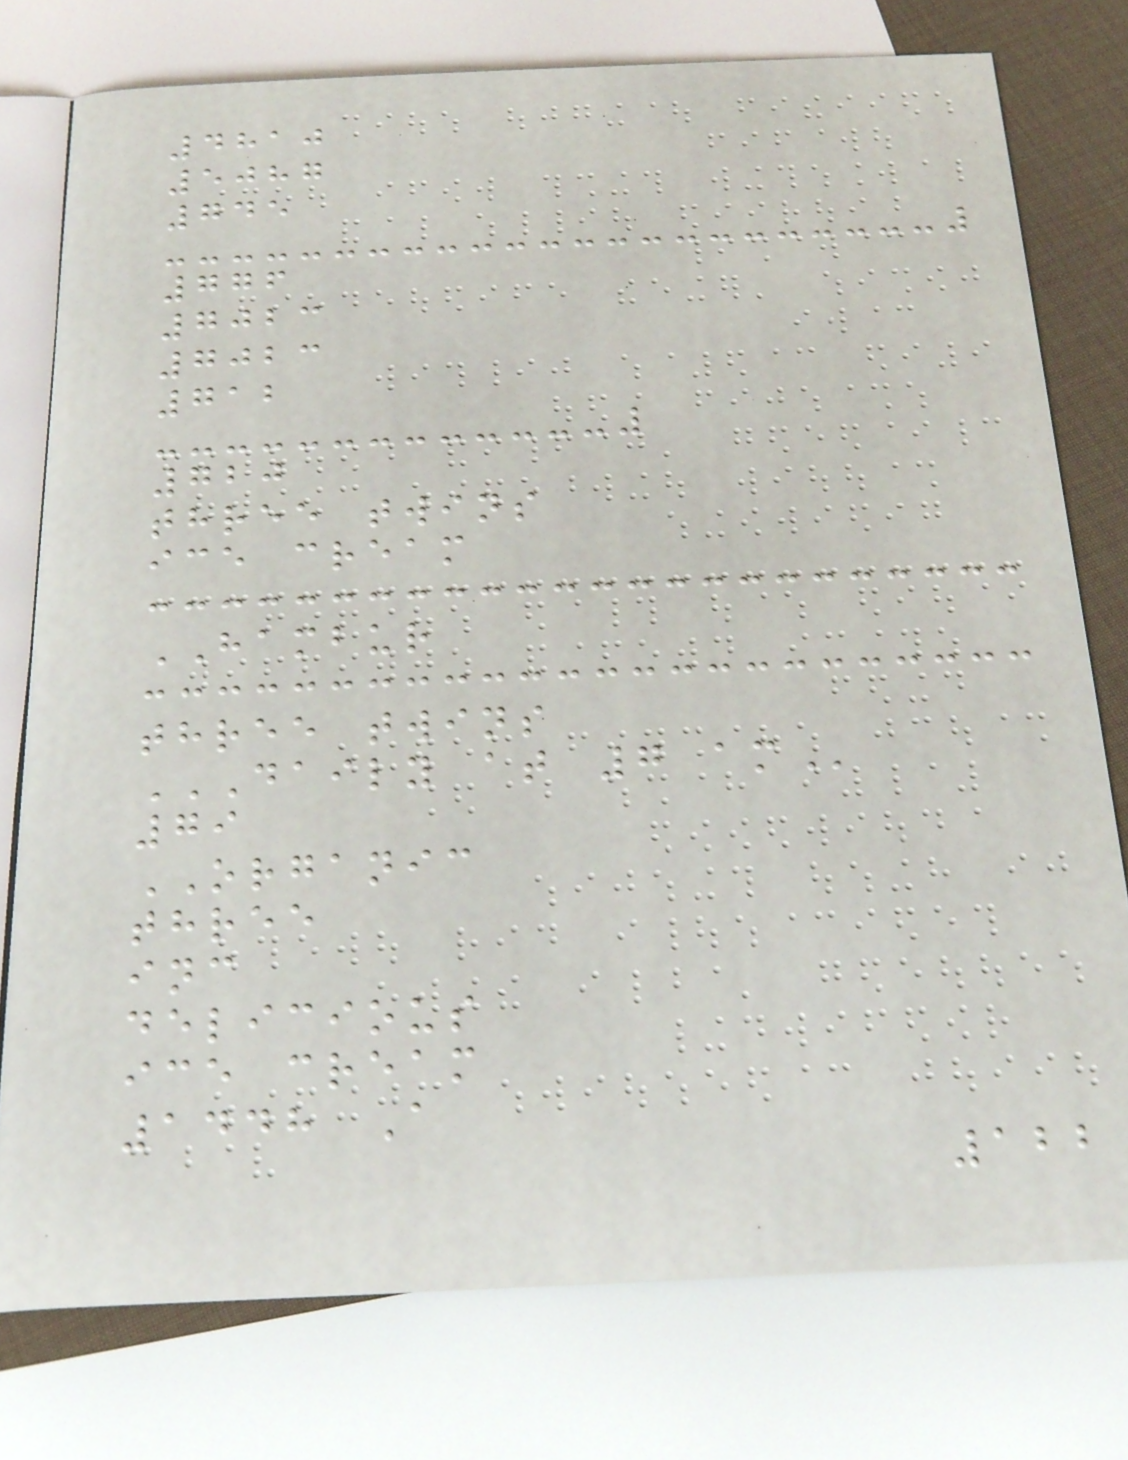4810
5087
745
776
7023
7023
712
720
three twins
ice cream
HAMBUR
three twins
DAILY AT 7 AM
79
ORGANIC
three
inc
delicious
ice cream
1448 A
122
